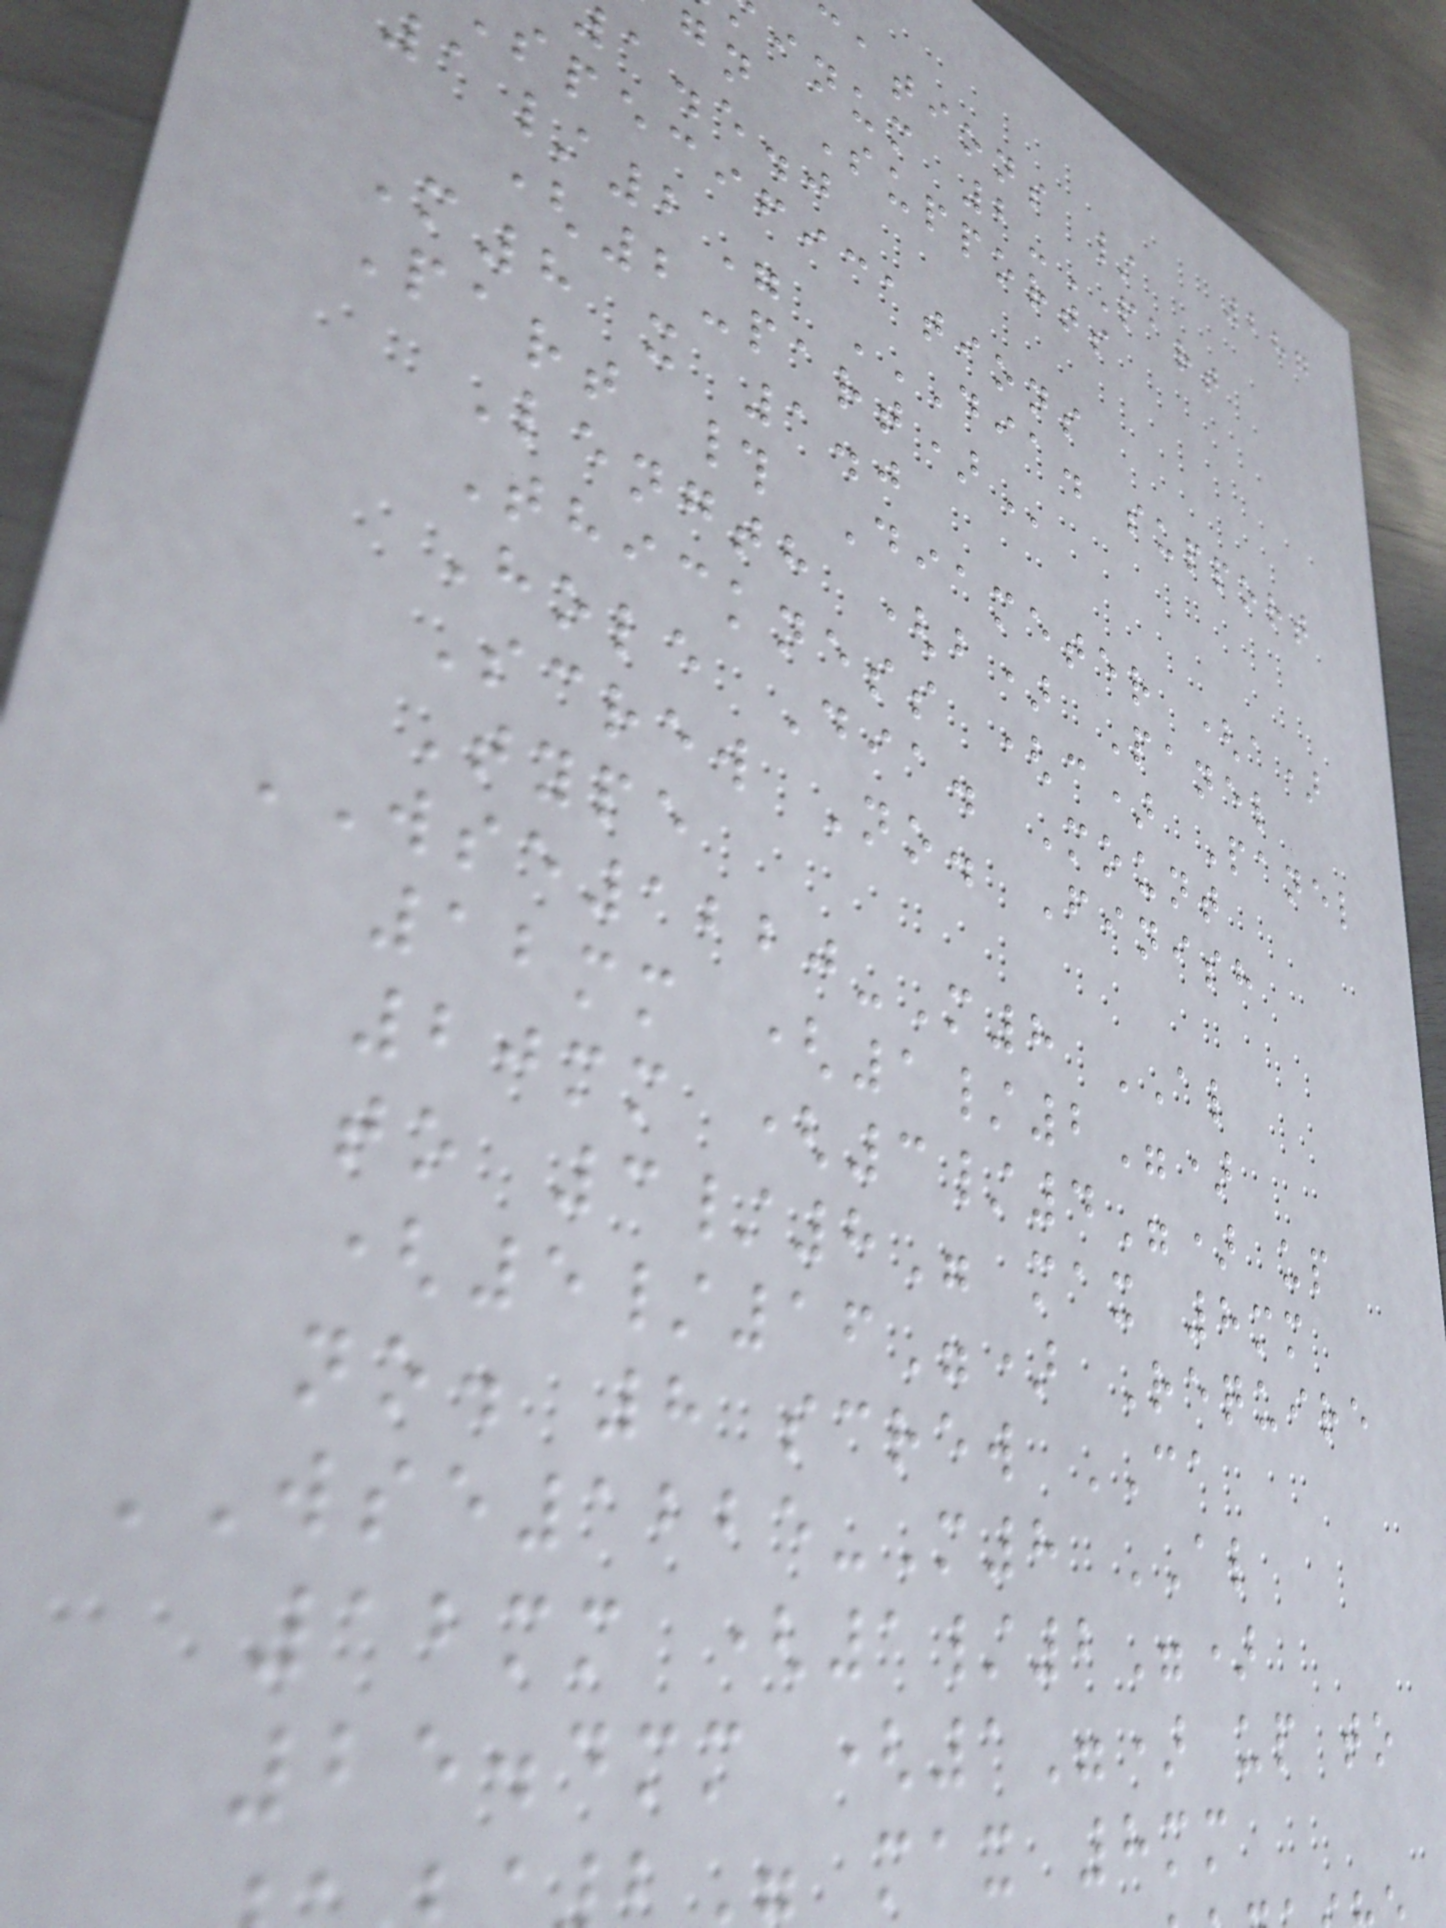287
cations /
inum 2-PART
gn Supports
a.e.j
specifications
M8 x 1.0
Part # Diameter (a)
Length (b) Panel
Thickness (c) Panel
Hole Dia. Mount
Screw No. Finish
Type
WSE1220-M8 AL
12mm (1/2")
20mm (3/4") up
to 3/8" max 8mm
(5/16") Require
no. 8 screw CA
WSE1225-M8 AL
12mm (1/2")
25.4mm (1") up to
